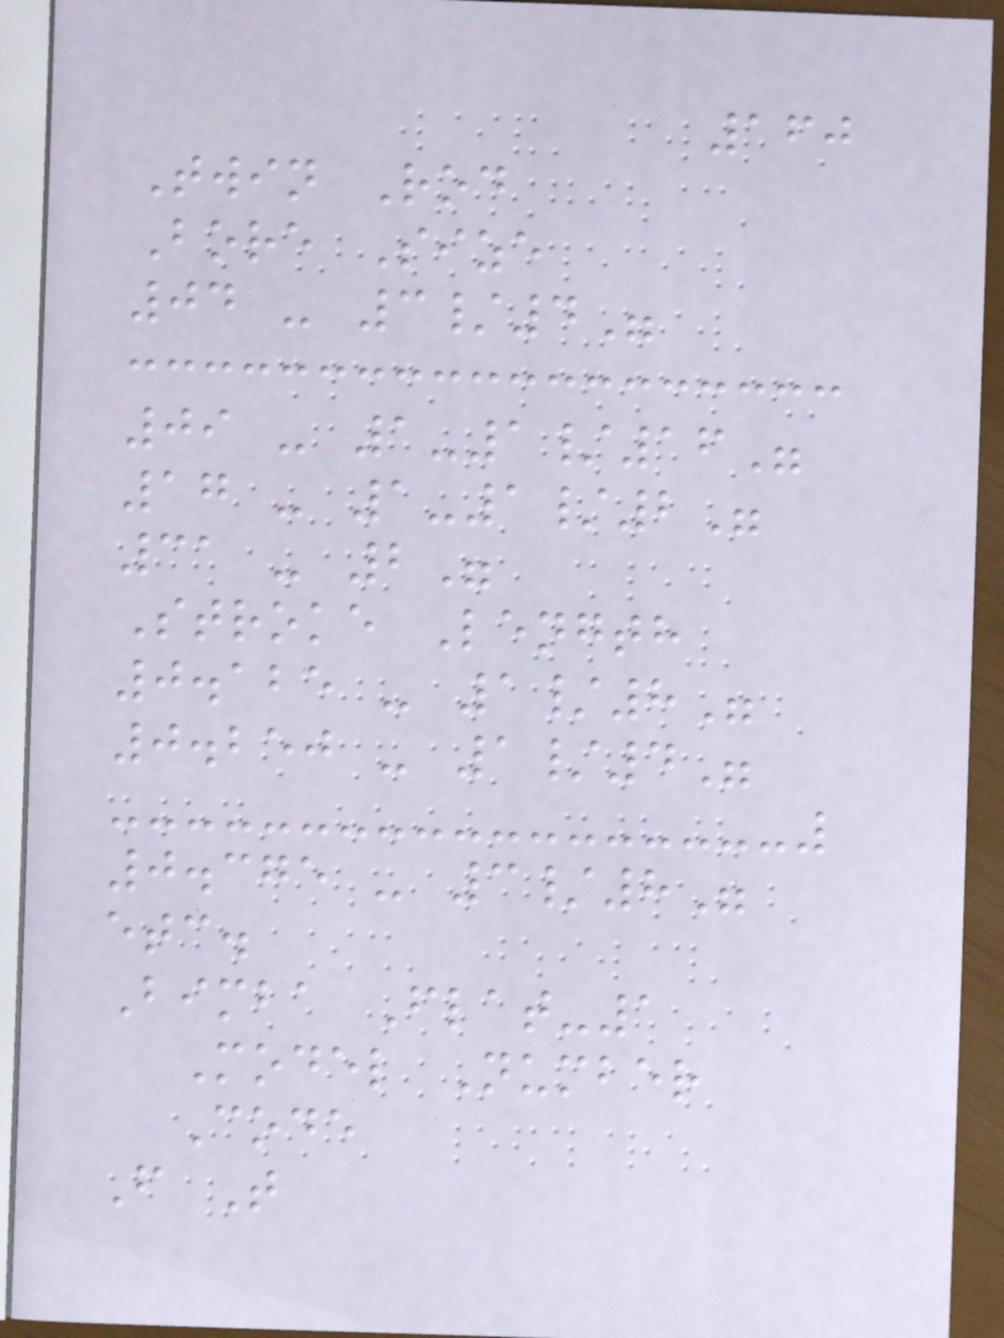160
Twin Rod
Bore Size
04 - 3/4"
09 - 1-1/16"
17 - 1-1/2"
31 - 2"
Stroke Length
0.125 - 1/8"
0.250 - 1/4"
0.375 - 3/8"
etc.
Bimba Flat-1
Model Number
Code
F T
